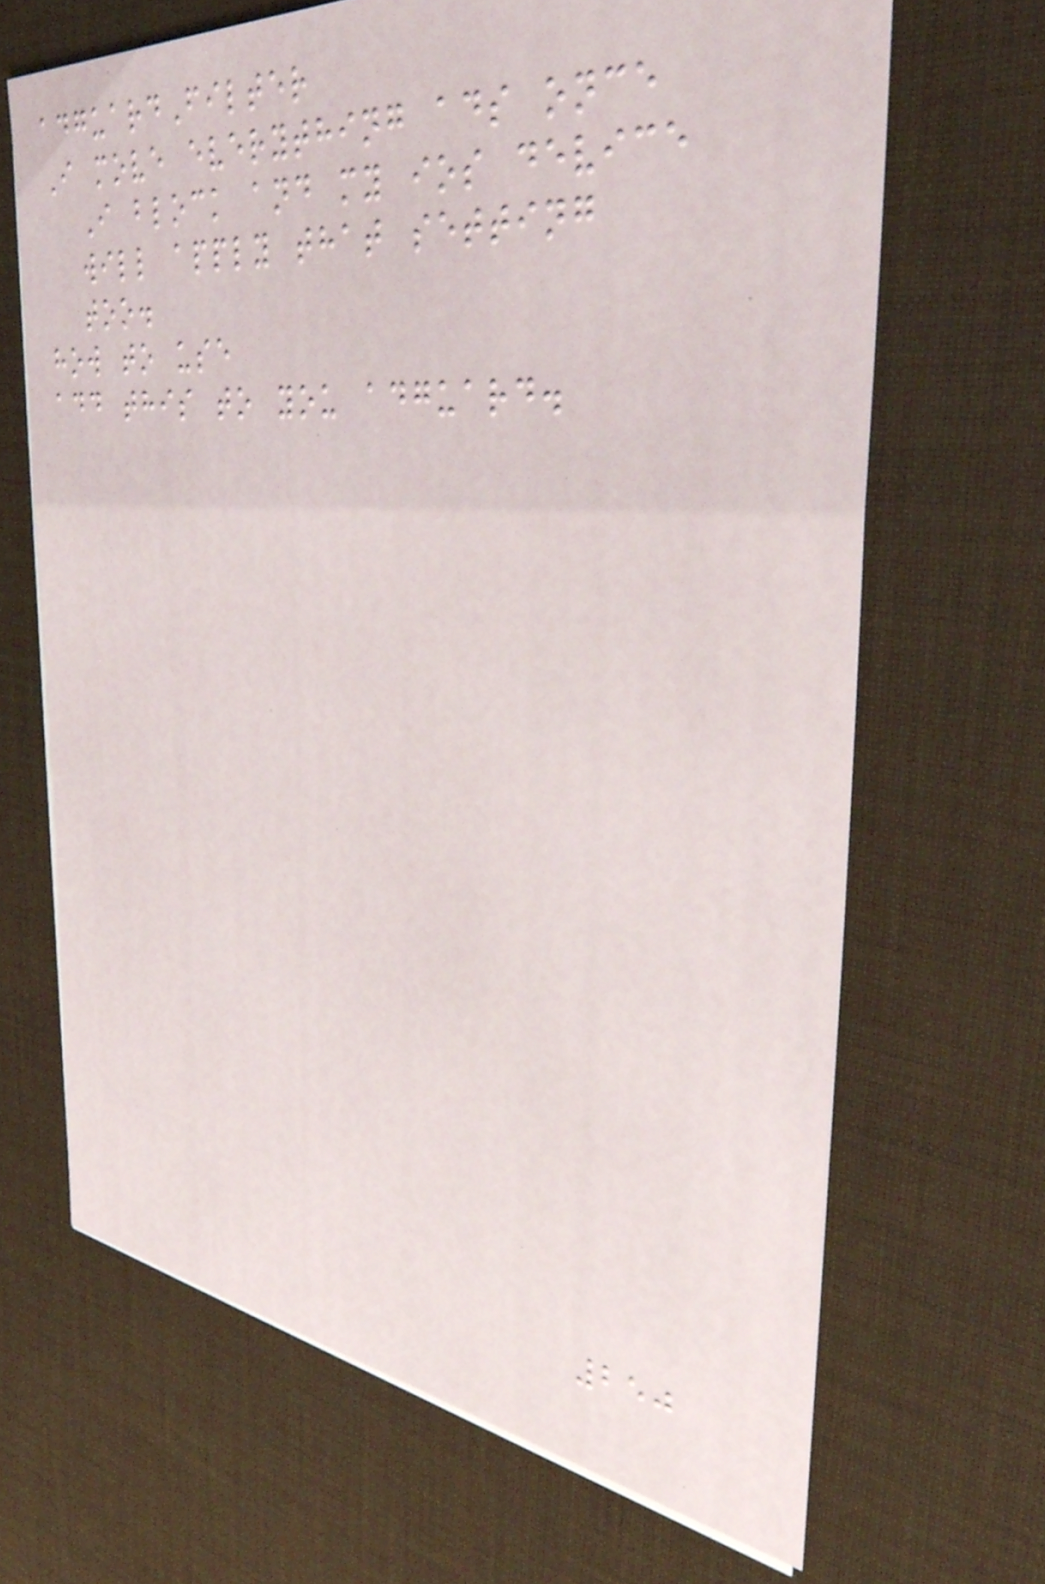adguardFilter
I move everything ads once
I block and my ios device
will apply that setting
too.
how to use
add this to you adguard.
250
